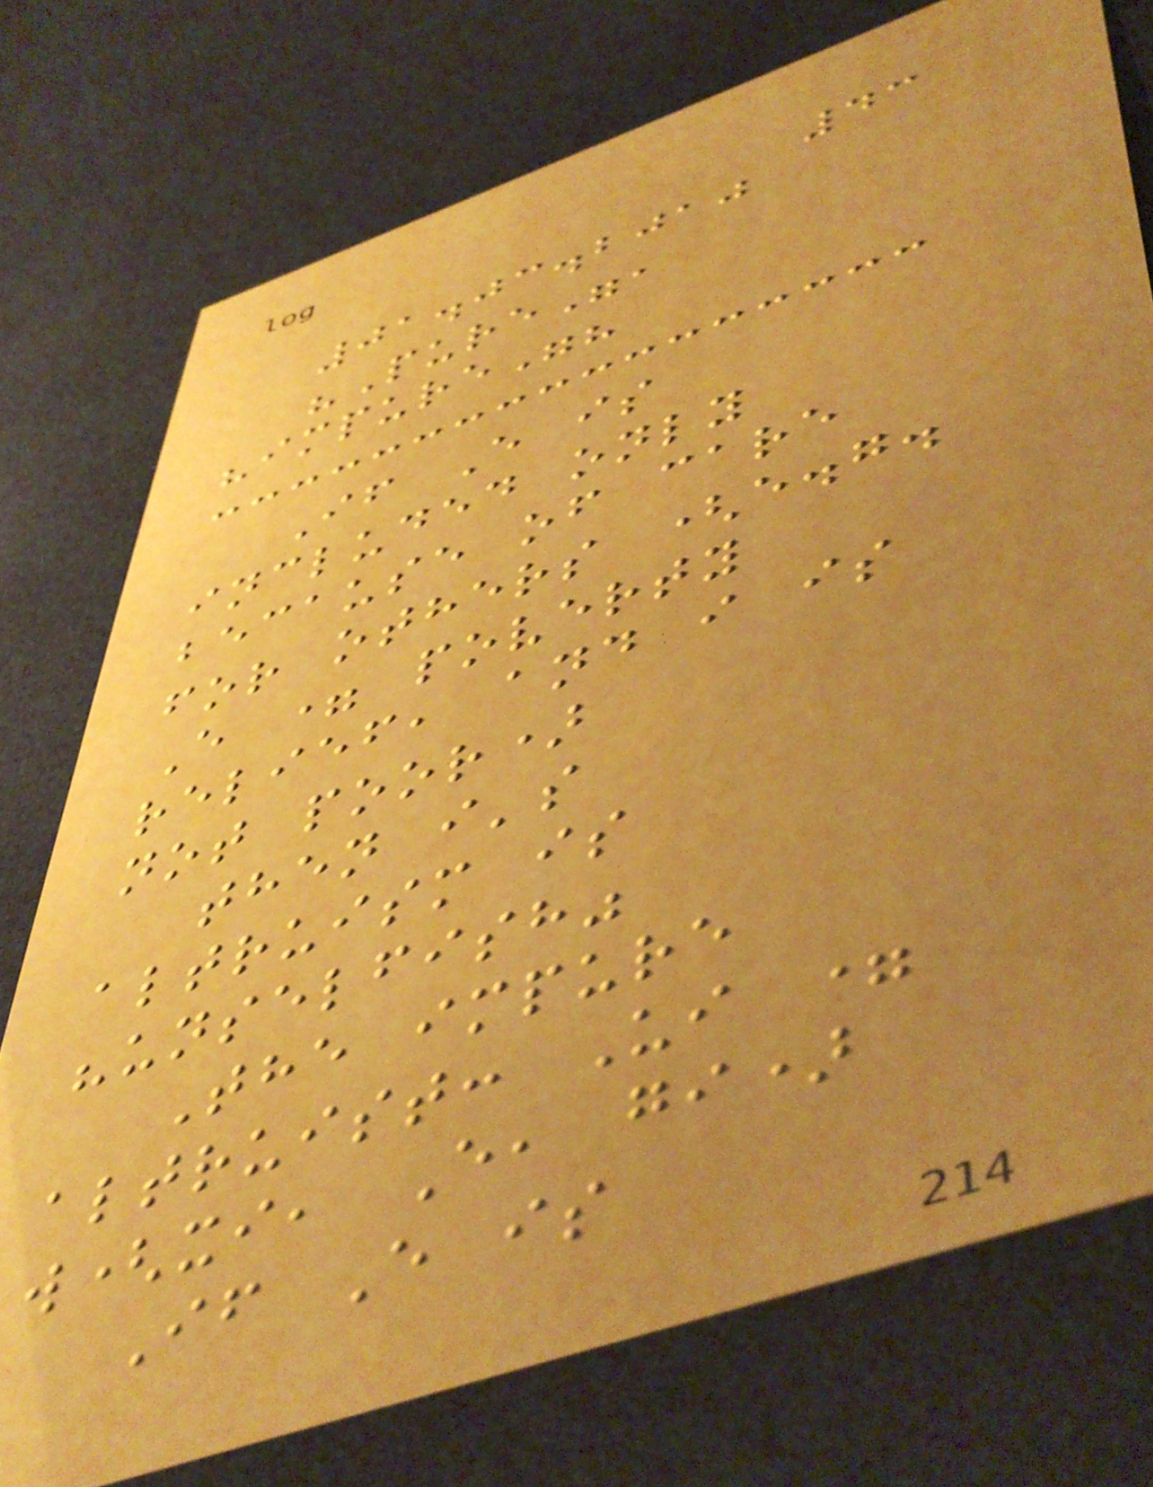43
01.03.2010
"Pure",
"impure"?
If E is
included only
because of care
for others (e.g.
E = poverty
relief, and i is
not poor)
then i's
altruism is
"unselfish"
The impure
altruist: Ui =
w(xi, E, gi)
If E is
